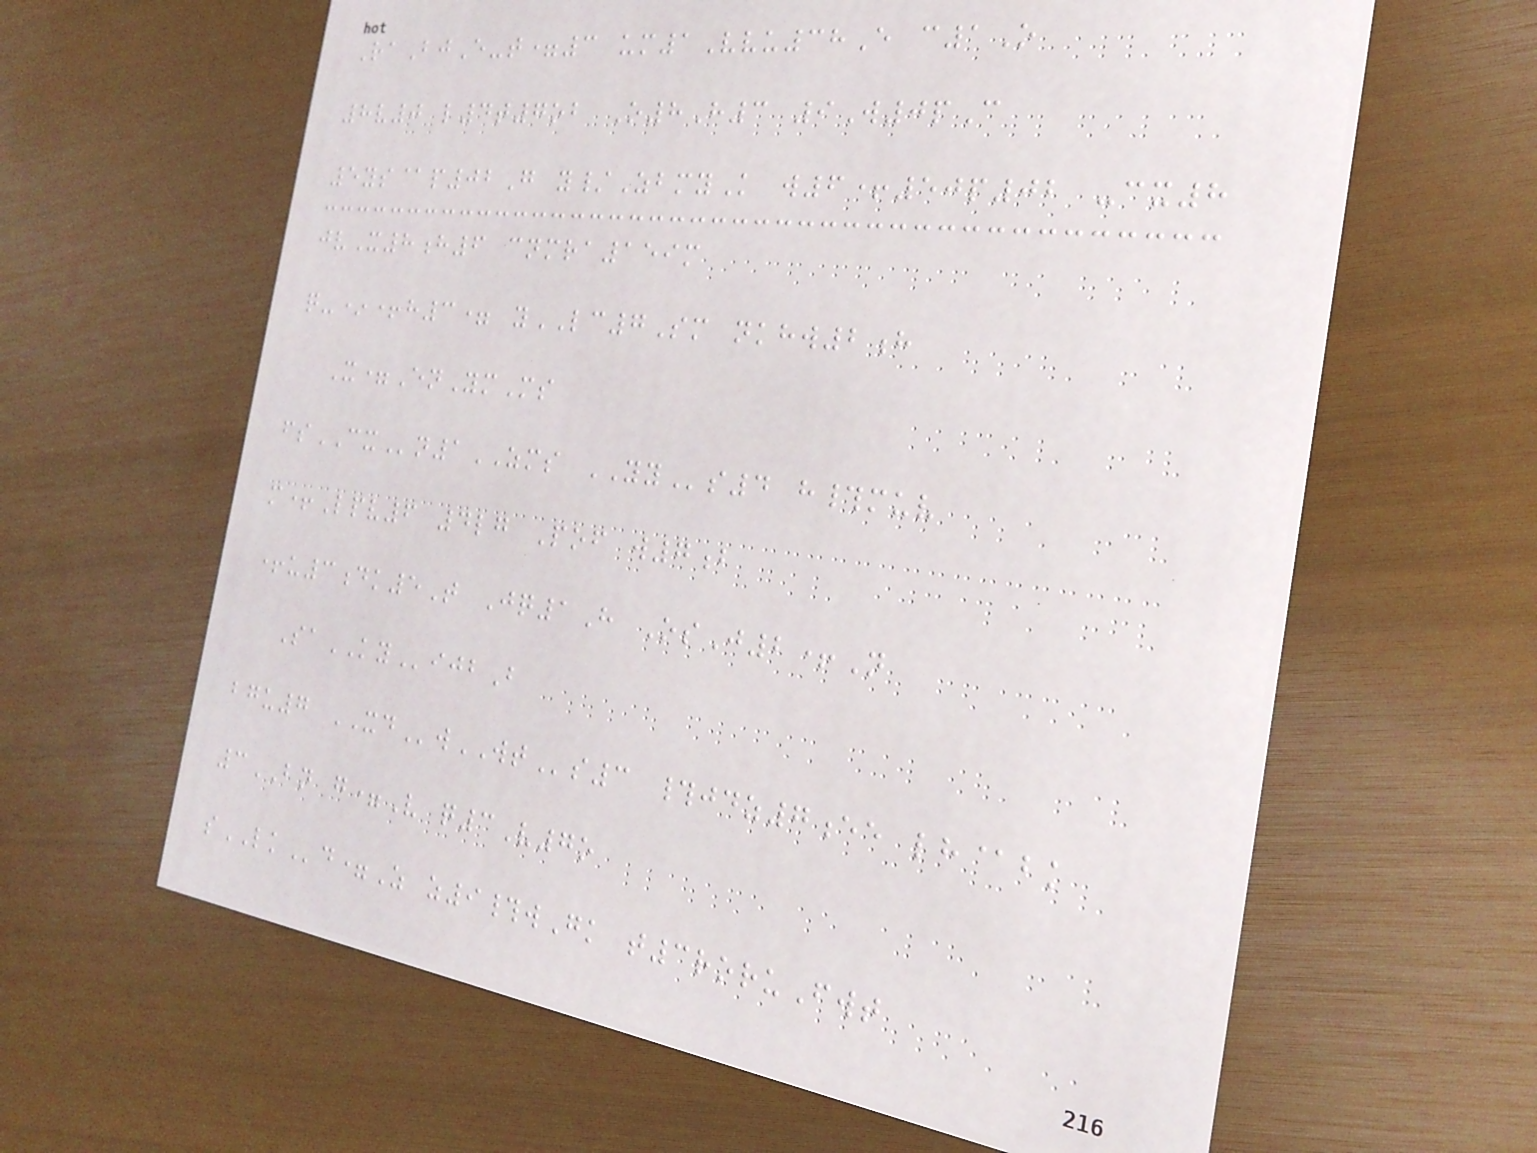RaBjE-t=3 um1Vvu38E c1O
8v0 l4t7ob O8H3 9W0pC
5ys@p02G y/ZbmyK w6+50p02 -cx8
jvX8h6 cnmra159m
q-*+h3= yLC7Sm nkhw2h
X=EnYmMs
fsCXn1ZMS YYs4 h#muv
m+Lpv6 4lg Pof w7b
+u3dk5T Jq1H OsJ2+N
SaKYijbB
bgu7 XDwWTs3 #jdz7ee lh@bk
3BN g=V q3V7o
sLKd=Z z9#wGk t3roruFwt
